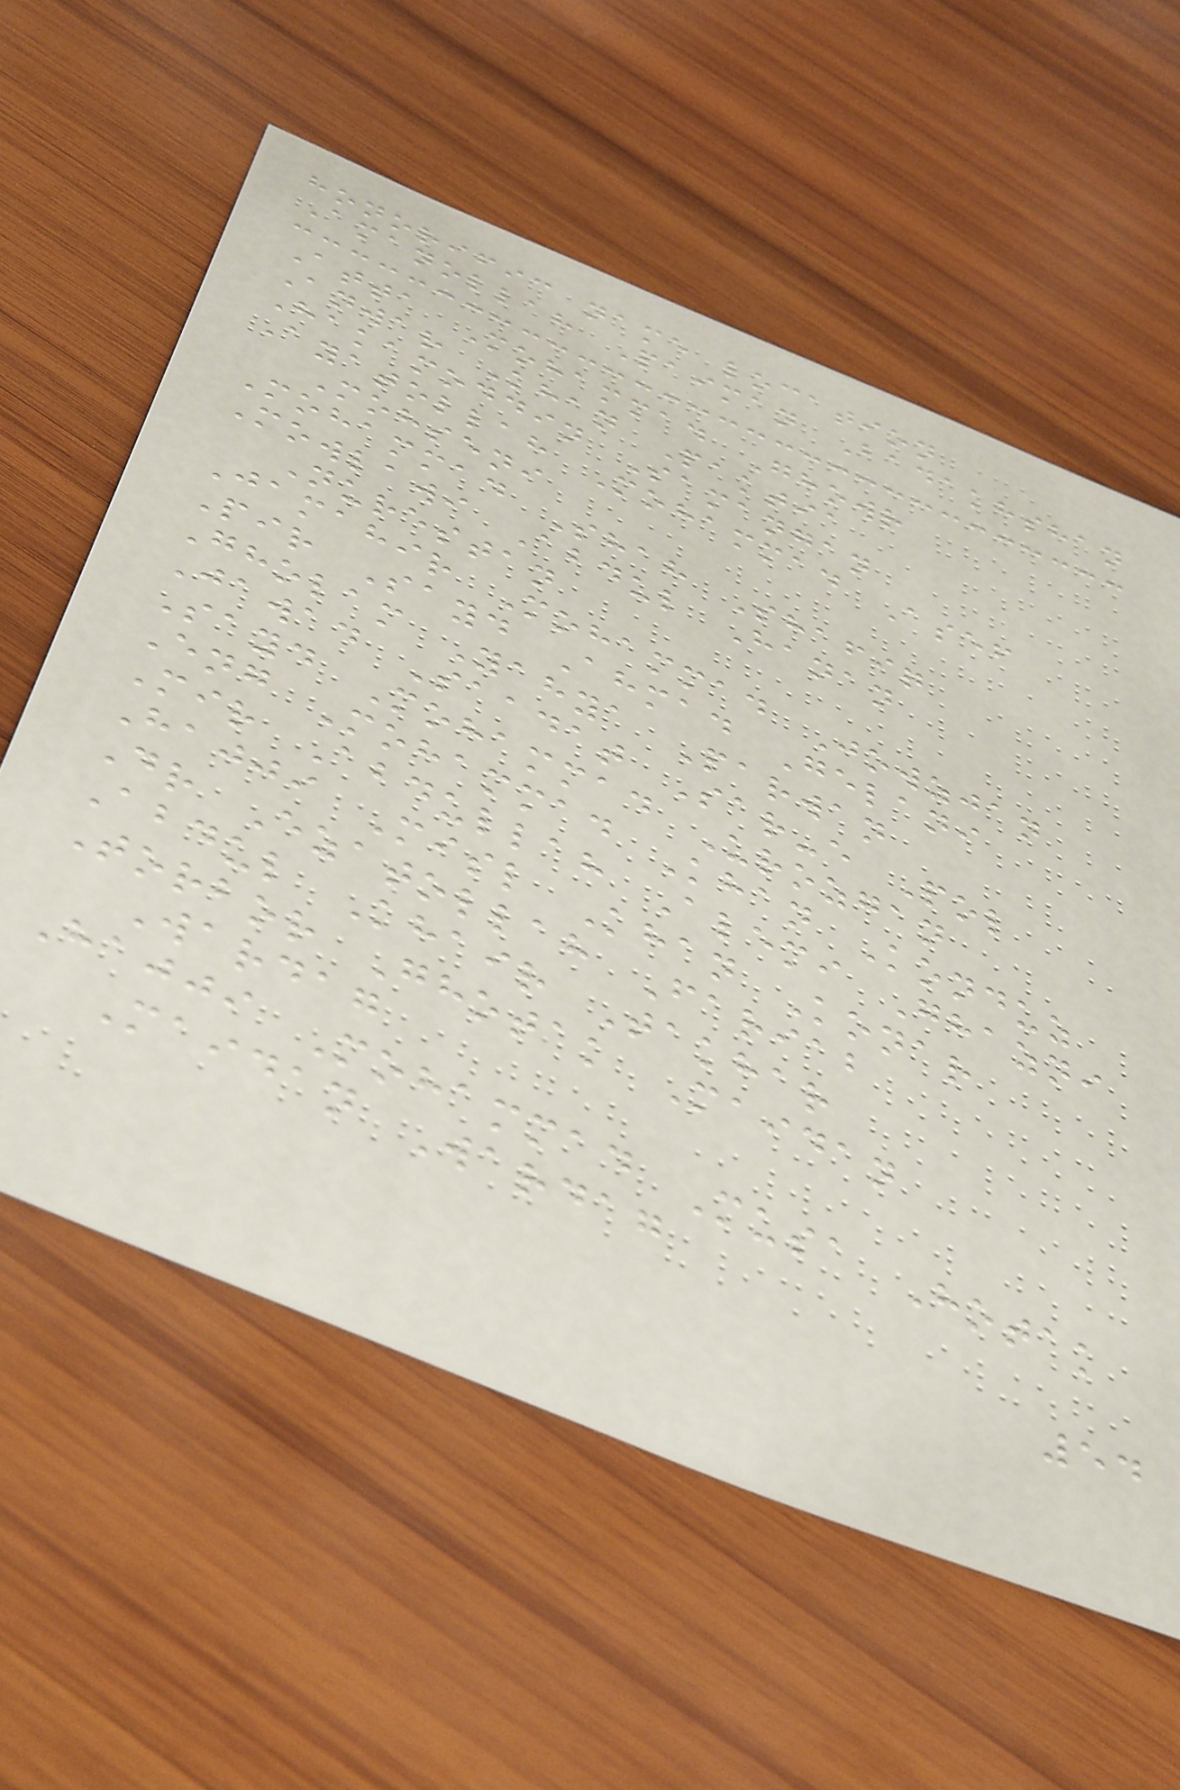honorific name location
Amanollah Paiman Badakhshan
Atta Mohammad Ghowr
Anwar Khan Paktia
Hakamoddin Samangan
Ayatollah Mohammad Asef
Mohseni
Mohammad Shah Shafiq
Mowlawi Abdul Hanan
Nurestan
Jamahir Mohammad Jowzjan
Pir Sayd Ahmad Gelani
Gholam Yahya Parwan
Jawad Saadat Sar-e Pol
Sayd Mohammad Urozgan
Eng Mohammad Khan Konduz
Mir Abdullah Alemi Ghazni
Hajji Misl Khan Konar
Dr Ezatollah Fariab
Abdul Khair Takhar
Torbor Ghotak Maidan
Wardag
Hajji Mohammad Musa Hotak
Maidan Wardag
54
